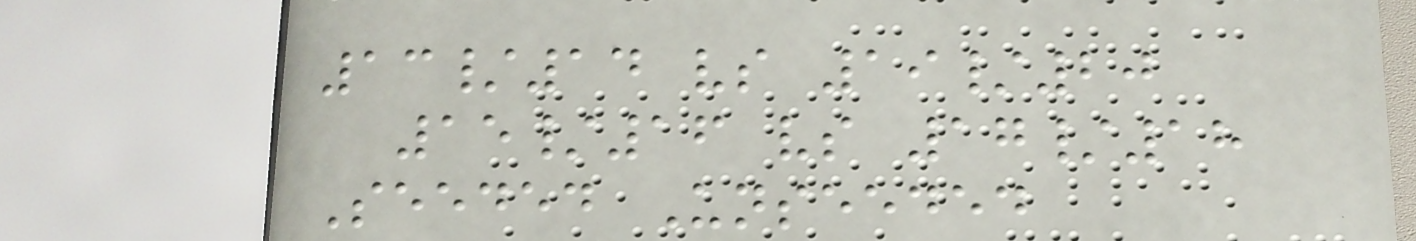13/14 vs 19/20
15/16 vs 17/18
Seeded Unseeded
